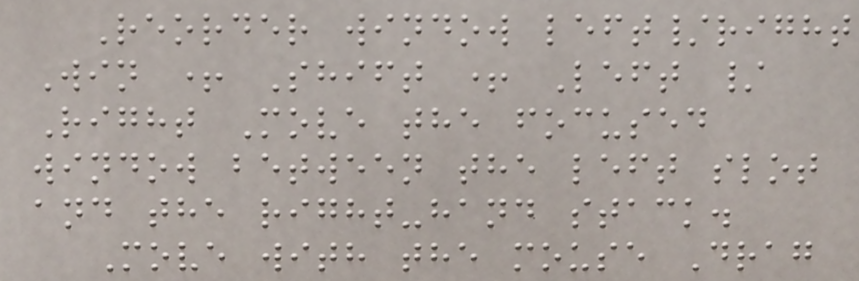Reorder window left/right
Win + Shift + Left /
Right Move the focused
window between the left slot
and the right-hand stack.
Move with the mouse Drag
